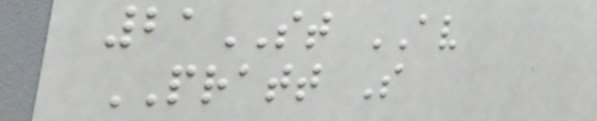21ST AV
PRATT S
